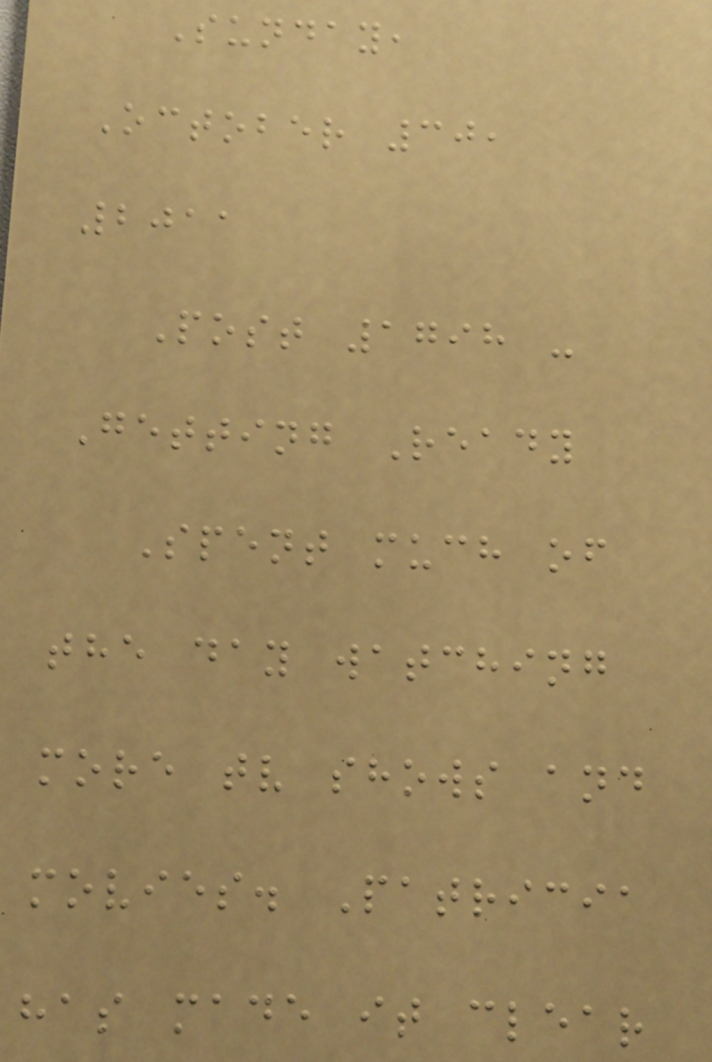Sunday,
October 30,
2011
Post 1798 -
Getting Ready
Spent much of
the day watching
more tv shows and
movies. Patricia
has made it clear
